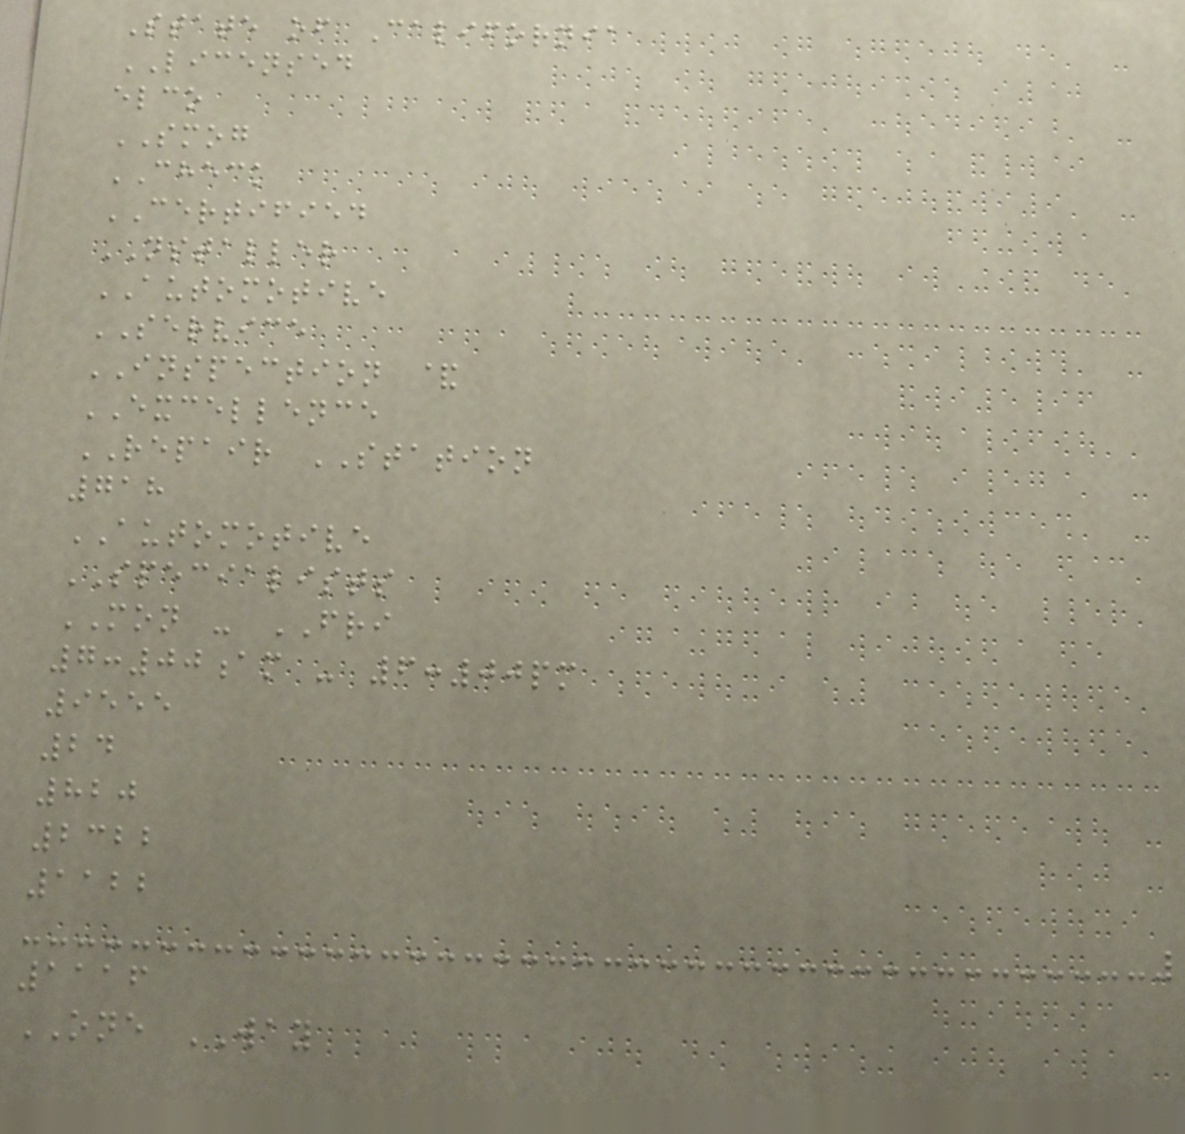State of California
LICENSED
elco
SMOG
CHECK
CERTIFIED
NSTALLER
AUTOMOTIVE
SERVICE
INSPECTION &
EXCELLENCE
REPAIR STATION
718
AUTOMOTIVE
SPECIALISTS
MON - FRI
7:00am - 6:00pm
9555
24
820
2322
1122
1116
ONE WAY
